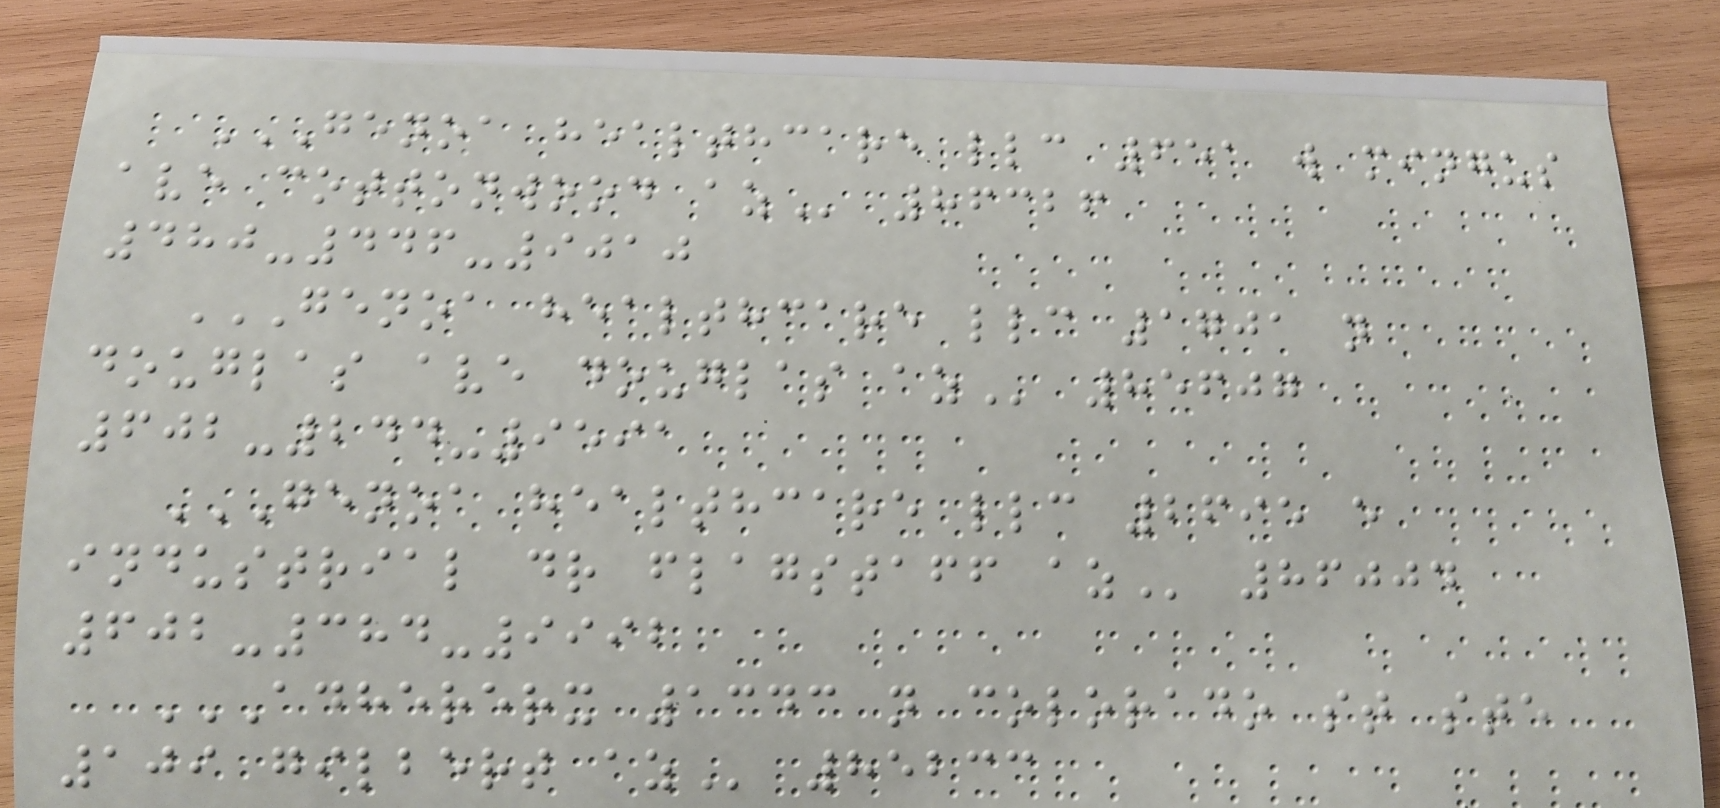GENOA HEALTHCARE LLC 651 W MINGUS
AVE COTTONWOOD AZ 86326
480-446-9010
GENOA HEALTHCARE LLC 1701 N
DOUGLAS AVE DOUGLAS AZ 85607
602-244-9591
GENOA HEALTHCARE LLC 2695 E
INDUSTRIAL DR FLAGSTAFF AZ 86004
602-384-9992
ADHERERX 1343 N COLORADO ST STE
109 GILBERT AZ 85233
